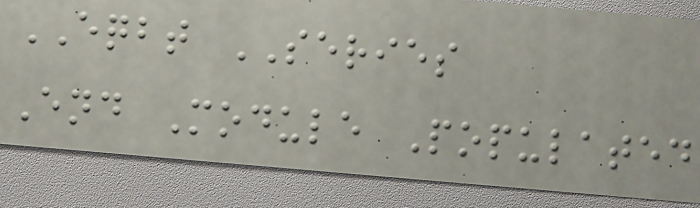EQBT SERIES
End Module Populated
